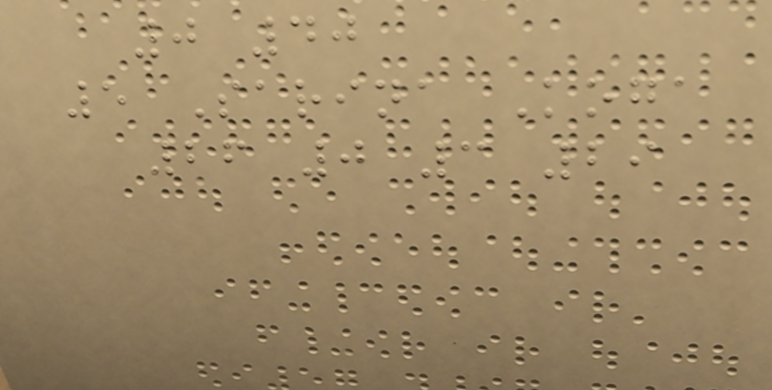0 40
5 Sarina Koga
26 0 3 29
